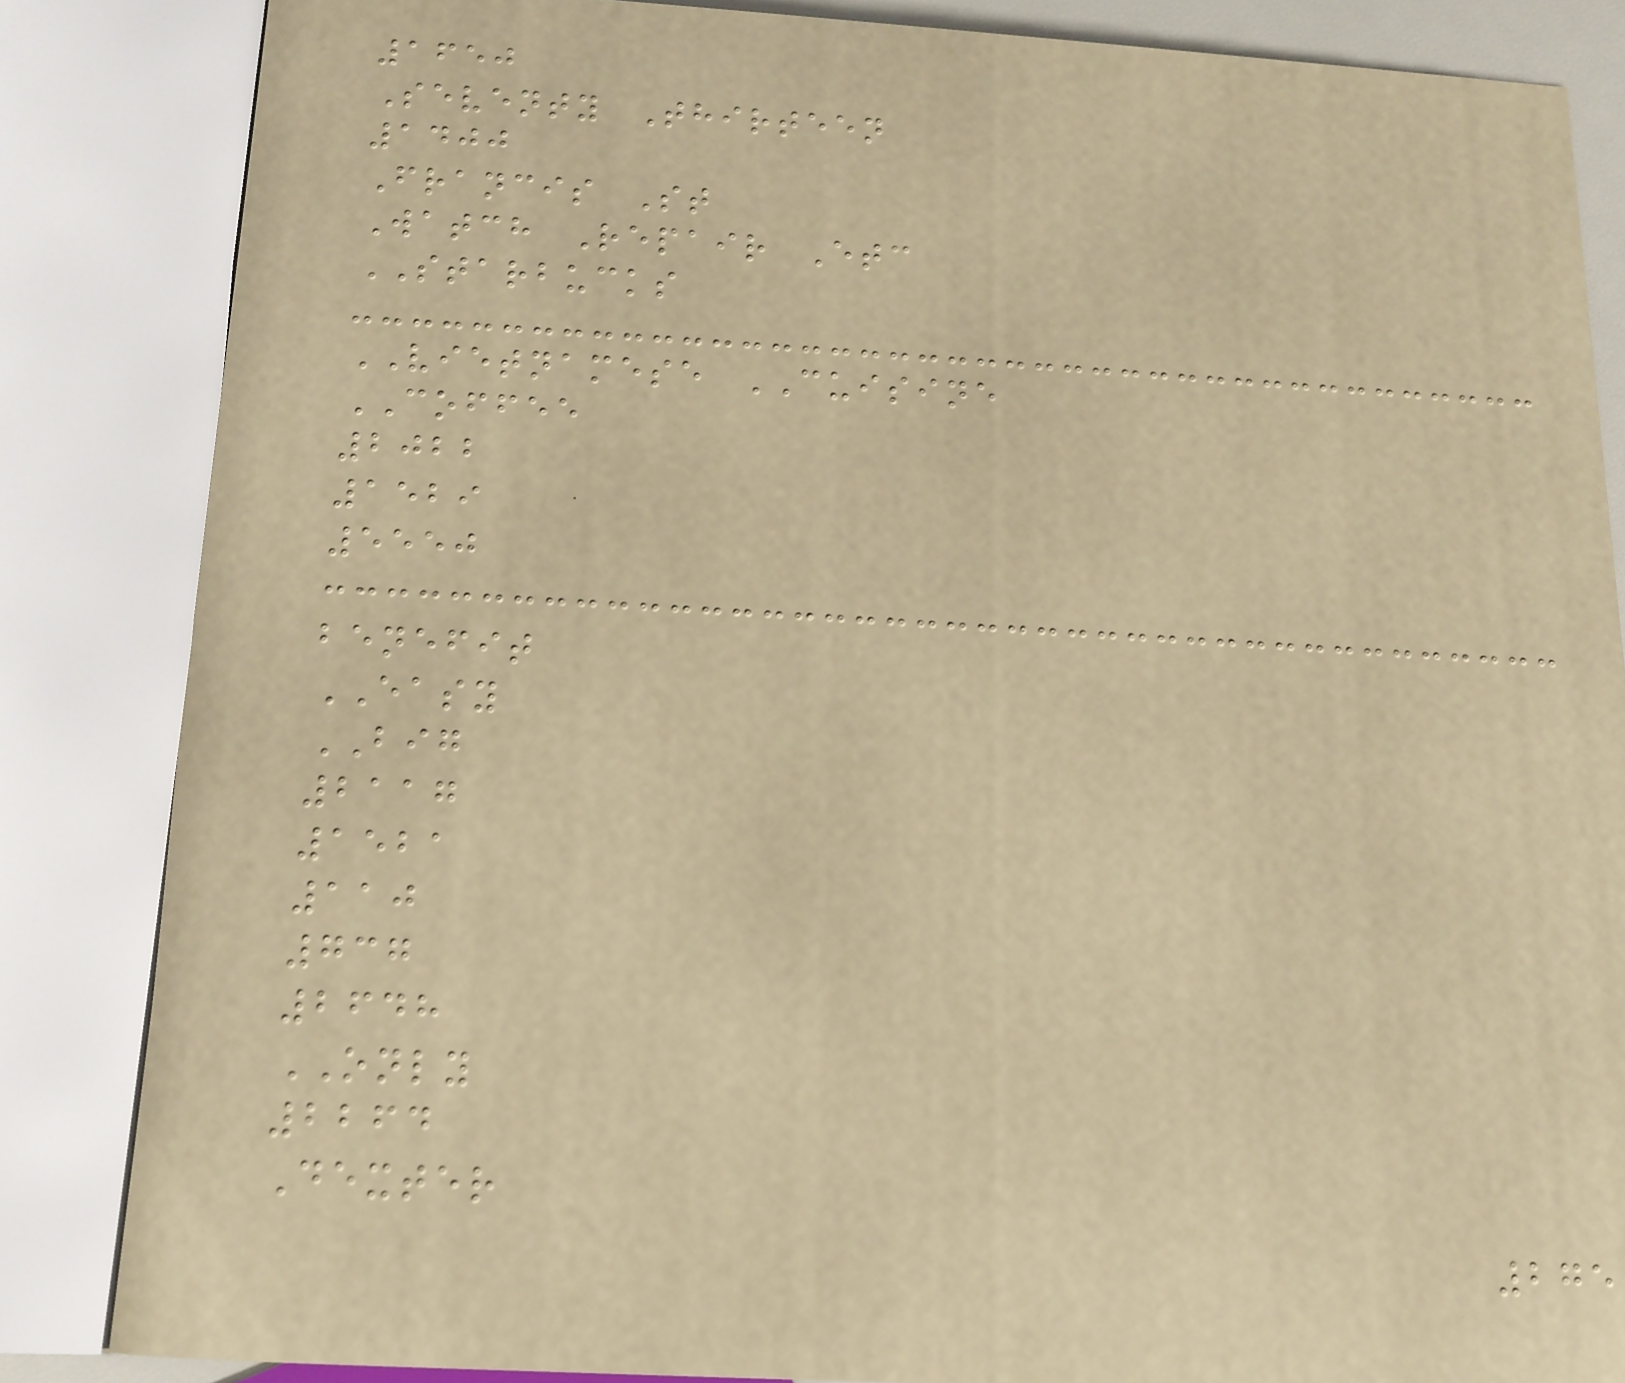1650
Seventy Thirteen
1400
Francis St
Watch Repair Etc
STARBUCKS
VIETNAMESE CUISINE
COFFEE
2022
1529
5550
benefit
EASY
BIG
2117
1521
110
737
2648
ONLY
2264
Dexter
275
